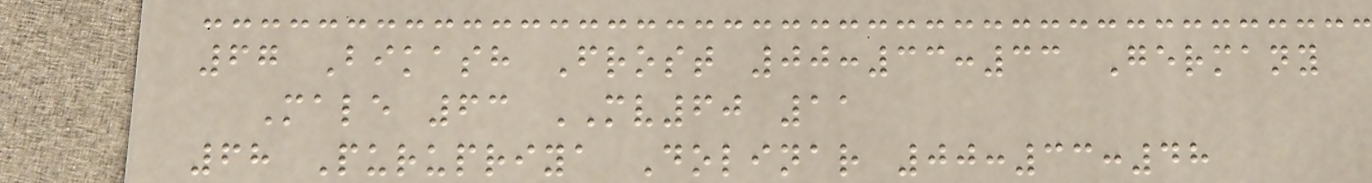67 Bikash Frost 00:33:33 Germany
Male 63 MV60 11
68 Purupriya Dolinar 00:33:48
